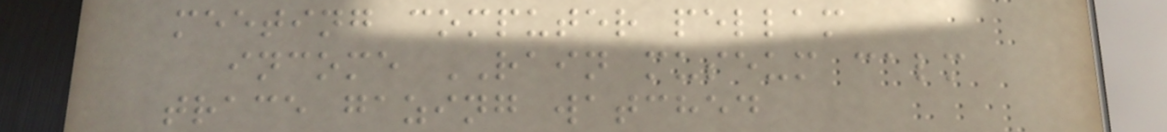meeting computer pellam
income RAIN museum calm
trace gazing watched
